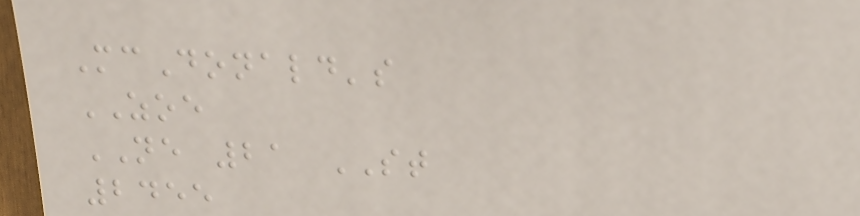McDonald's
ZOE
NE 21 ST
2455
